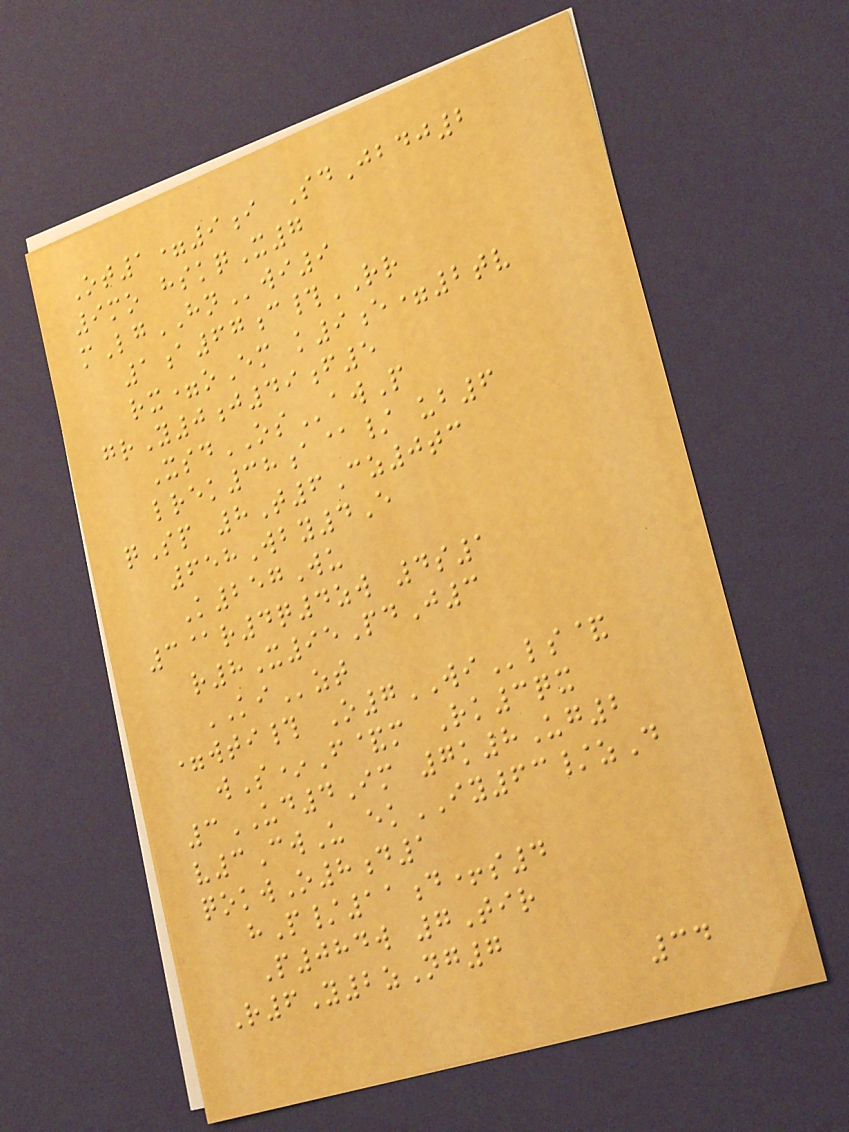Ot1=9i SdJbdj2
9mo hskqX7
mLgHNwi9
1a67c#RR
rx=oEm k9e=2tv
grY0j49f5
XsdOSawP
lrek38a@/ ub6
qSp 8T6Cz0tc
658Wby4E
K257Wu
3@r4q4zw 4s1
r8X95PdJ3
KIzt
=wti# O7WIls&
wS*F&m Rk3qx
3UD4Im 7k8Ug2
v3CwU ekIY63/zD
qokwO8d1
hP/11d+s4
P084w 7Tir
R6Y2zNg7
34
